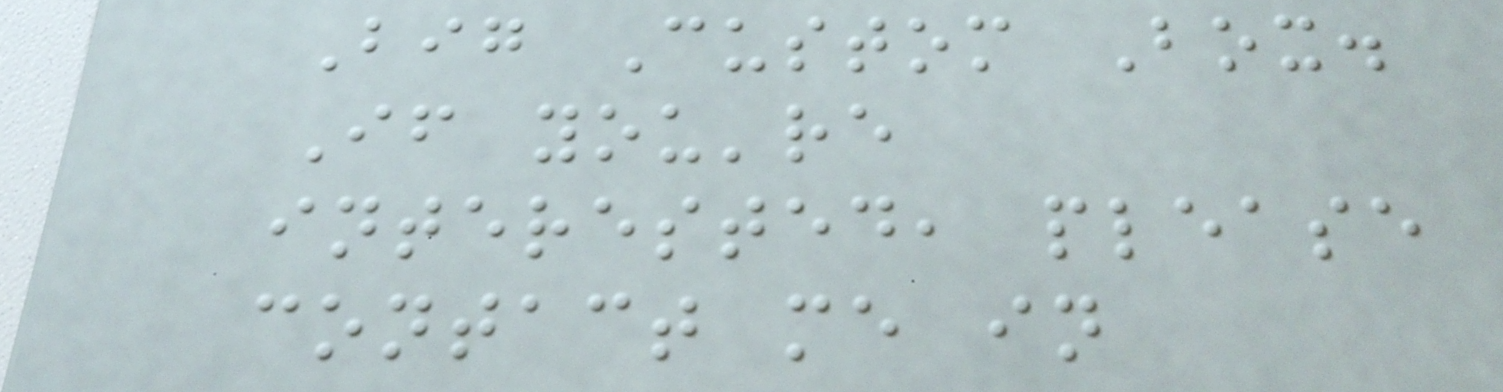Big Custom Box.
If you're
interested, please
contact me in
